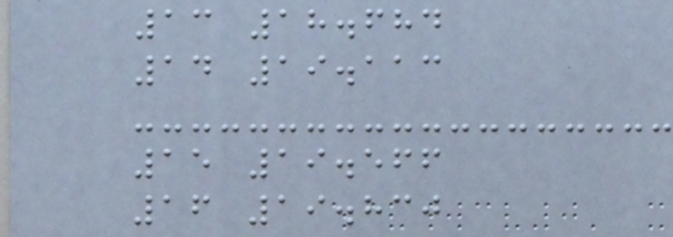13 18.684
14 19.113
15 19.566
16 19.830
